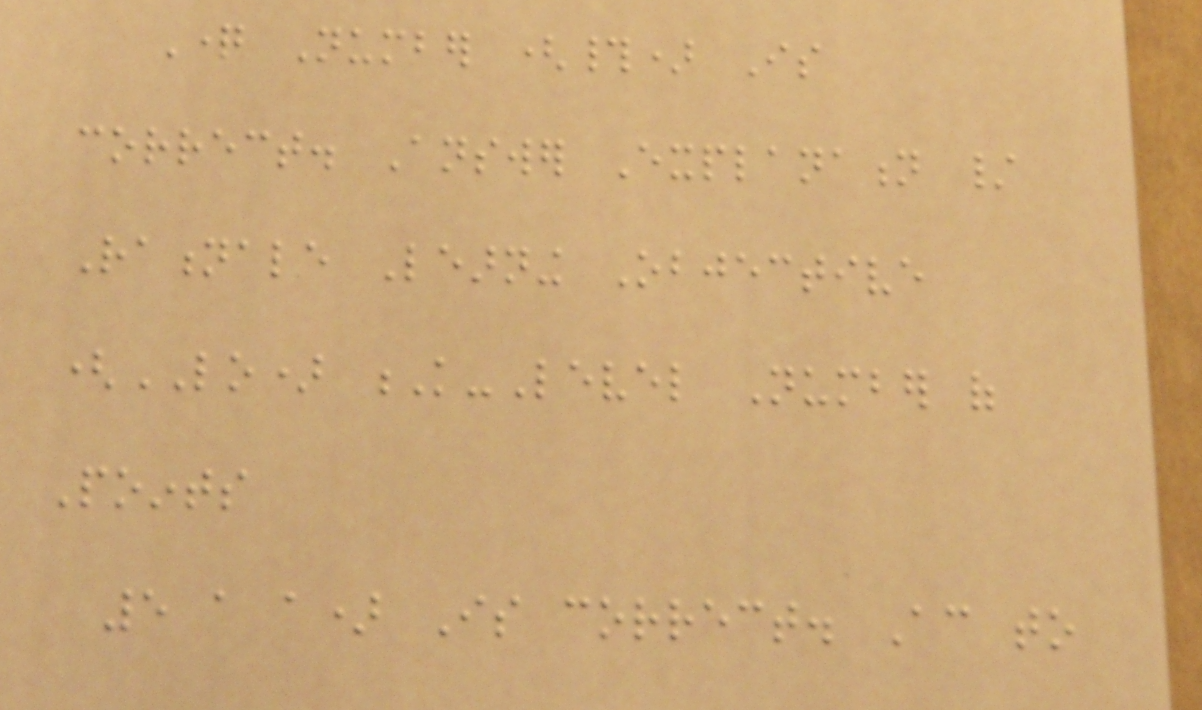Question Number (#) Is
correct. Answer Explanation /
Rationale Learning Objective
(LO) K-Level Number of
Points
5 a a) Is correct. According to
